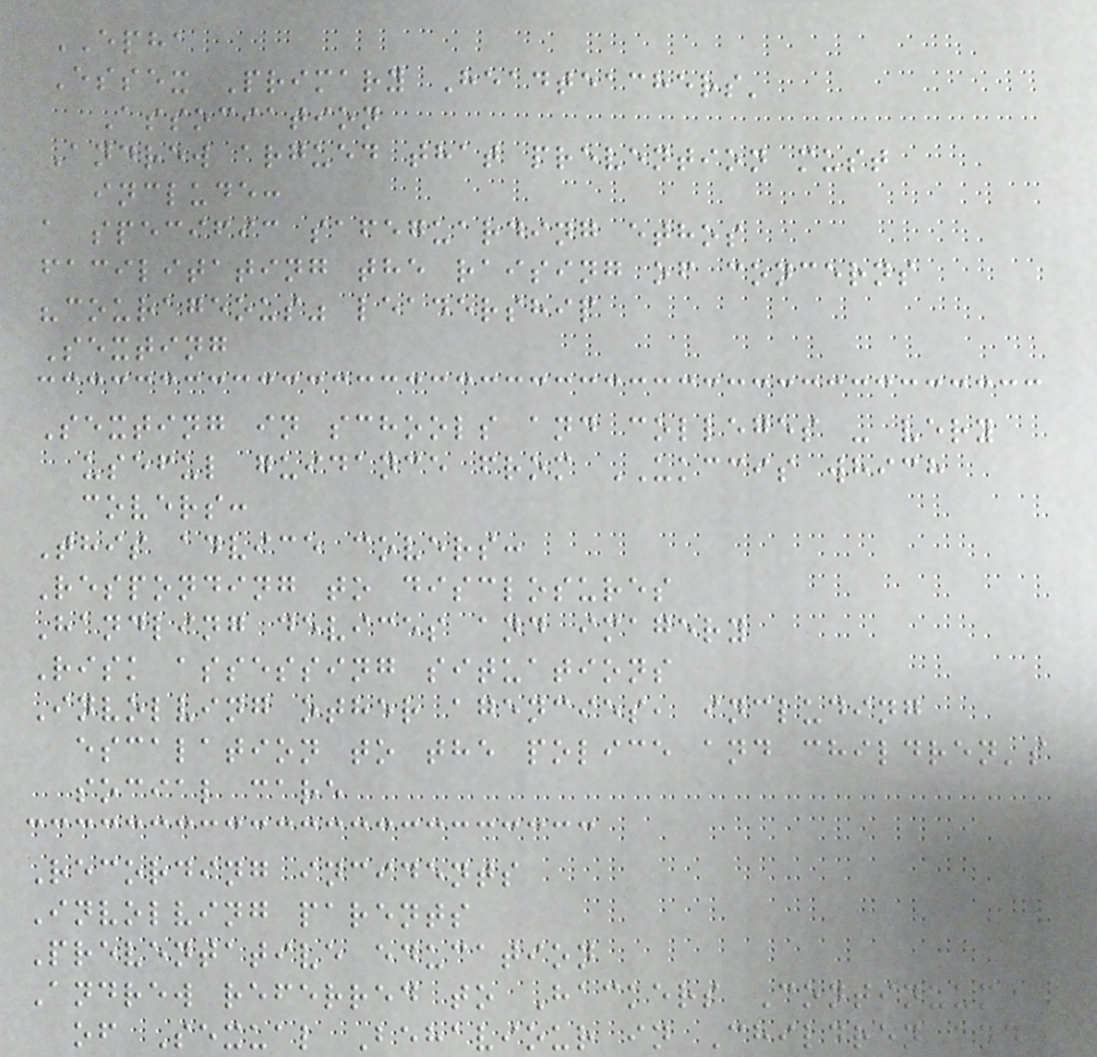EPHA
Essex Primary Headteachers'
Association
Andrew argued that prevention must
include:
a specific safeguarding ethos
facilitating the raising of concerns
"courageous" leadership
Sexting
Sexting in schools and colleges - very
useful guidance from UKCCIS which
covers:
This advice covers:
Responding to disclosures
Handling devices and imagery
Risk assessing situations
Involving other agencies, including
escalation to the police and children's
social care
Recording incidents
Involving parents
Preventative education
Andrew referred to Hackers Continuum
of Sexual Behaviour in Children and
